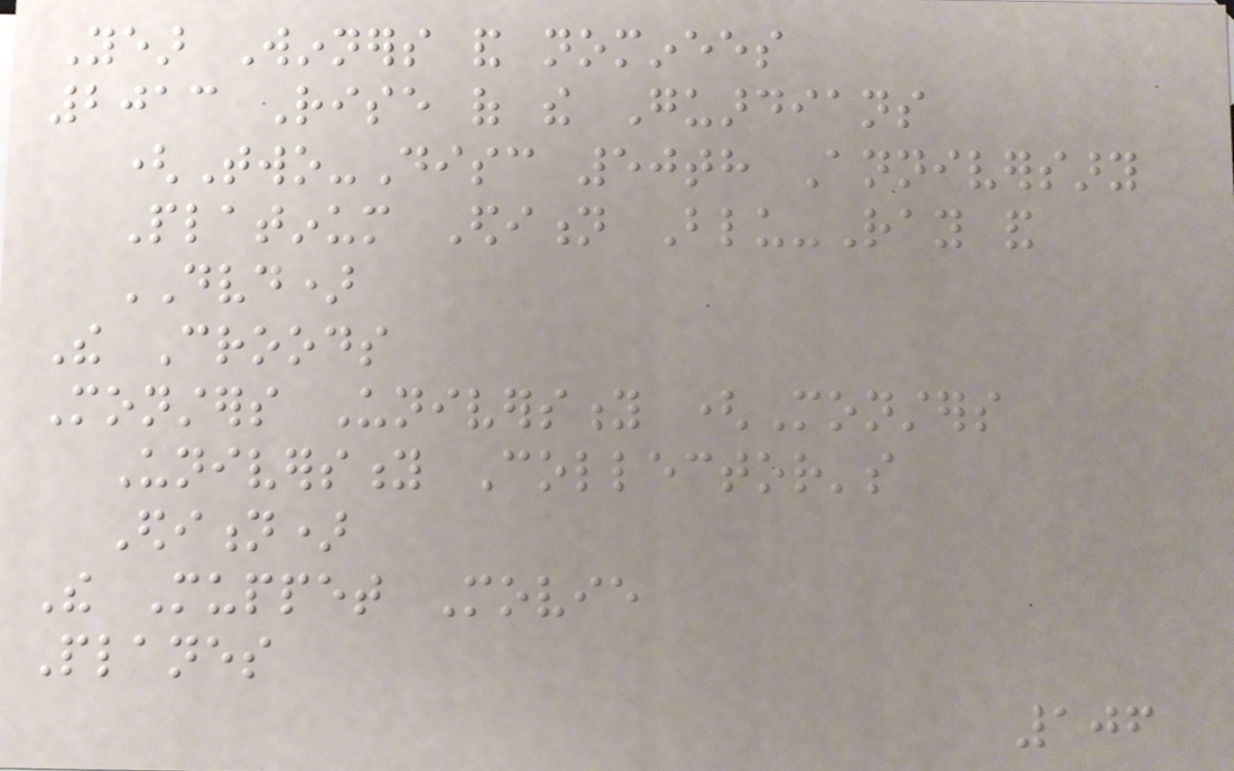Year Winners and nominees
2013 Rise of the Guardians
(Two-Disc 50th Anniversary
Platinum Edition Blu-Ray and
DVD)
The Croods
Monsters University (Monsters
University Collector's
Edition)
The Muppet Movie
Planes
106
